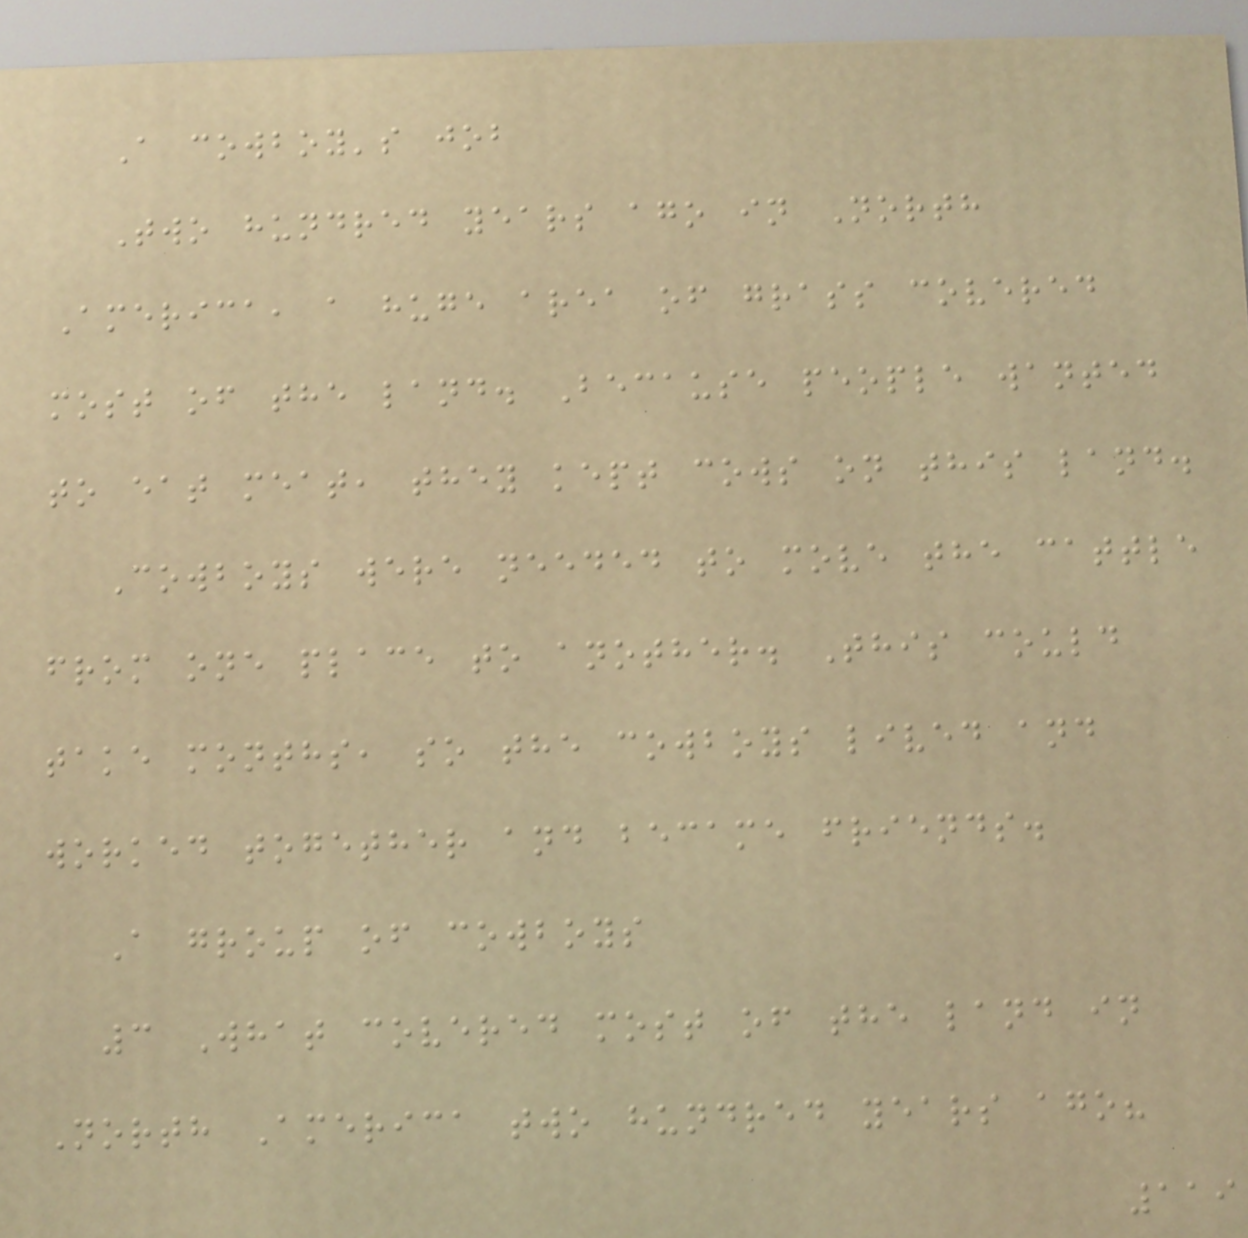A cowboy's job
Two hundred years ago in North
America, a huge area of grass covered
most of the land. Because people wanted
to eat meat, they kept cows on this land.
Cowboys were needed to move the cattle
from one place to another. This could
take months, so the cowboys lived and
worked together and became friends.
A group of cowboys
3 What covered most of the land in
North America two hundred years ago?
119
